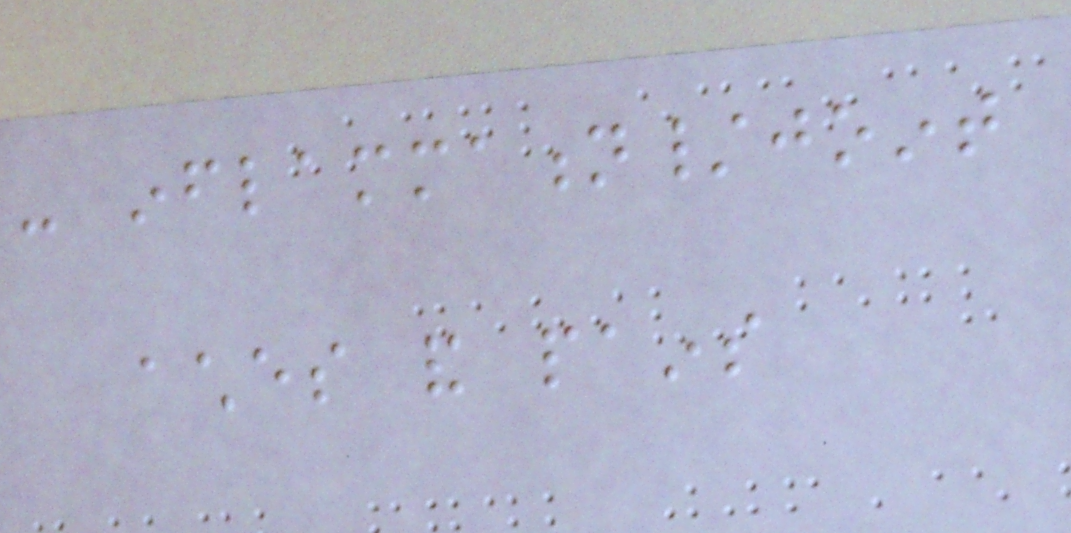- inflammation/joint
aches and pains
